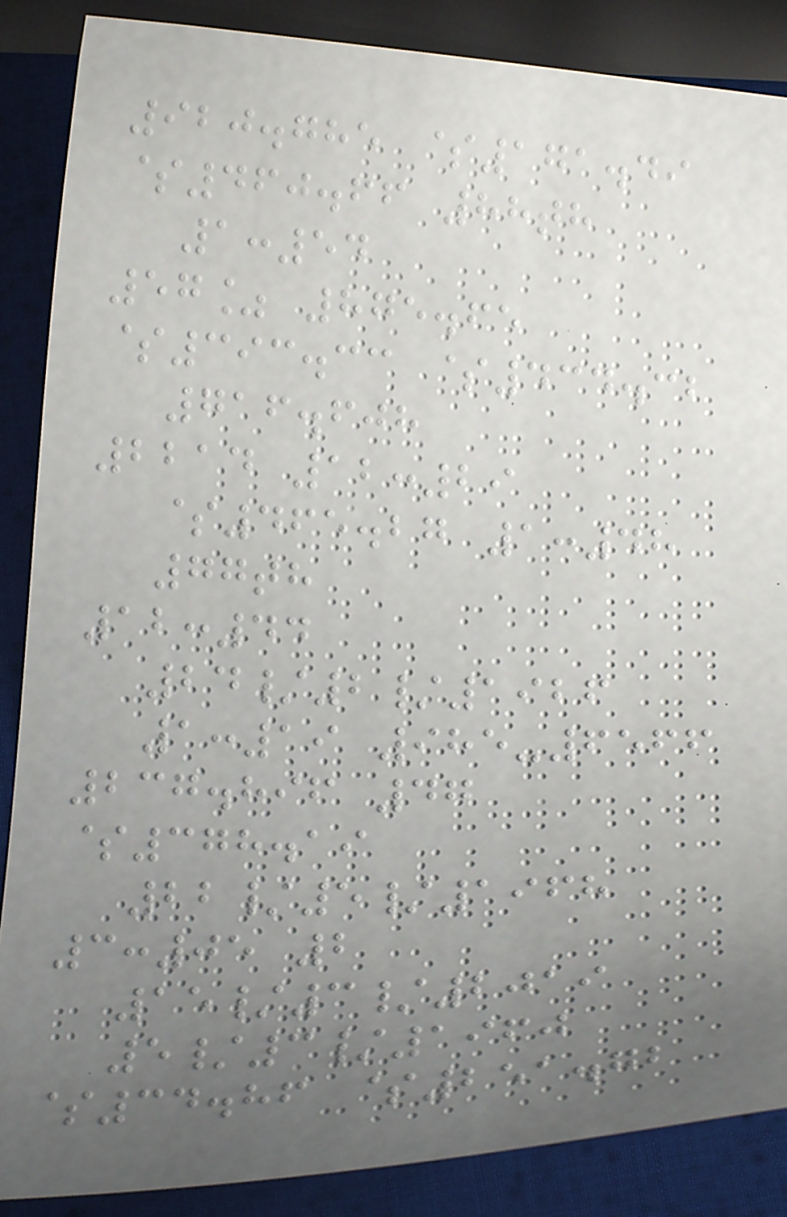920.785 $171.49
$460.66 88th
1:54
57% 875.65
$393.33 $434.32
716.608
2214 12:29
$465.27 1:48
77th
12:44
24/2/1926
1:19 985-6566
237.896 47
$378.19
22/5/1968
3:05 2
15/3/2019
5/3/1960
$34.86 $251.72
